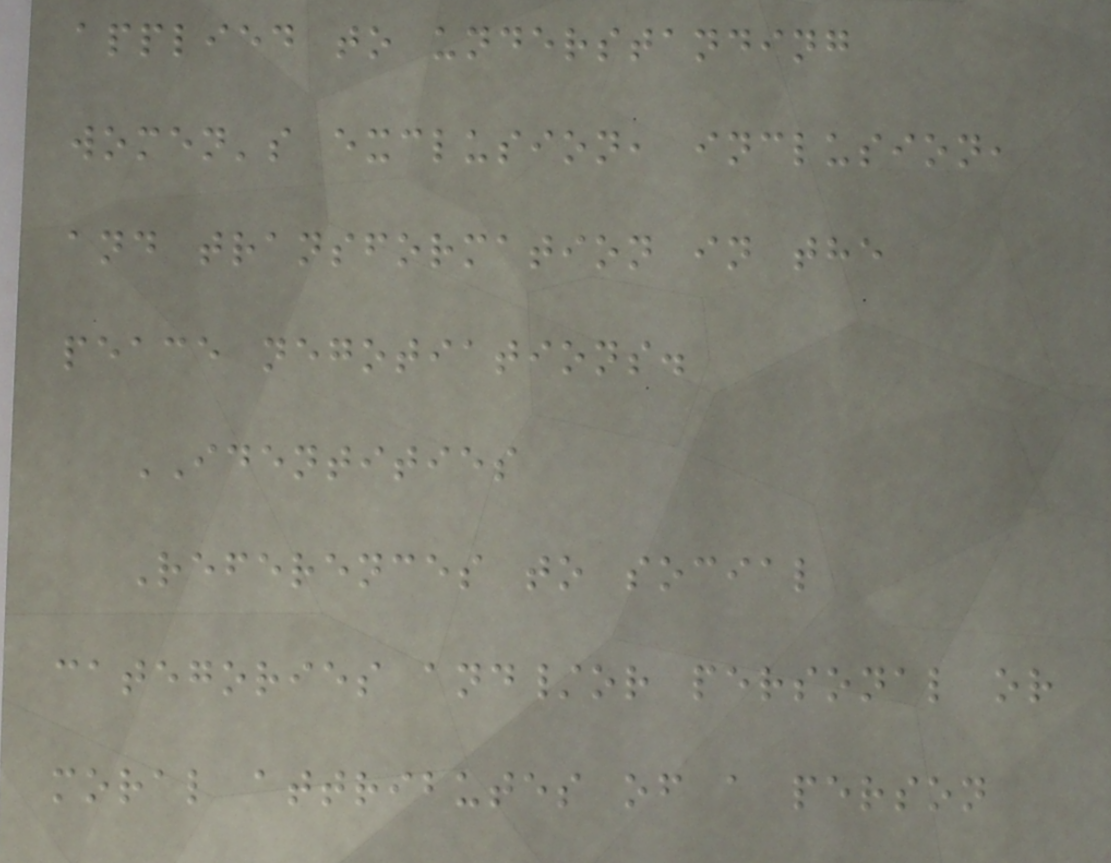applied to understanding
women's exclusion, inclusion,
and transformation in the
peace negotiations.
IDENTITIES
References to social
categories and/or personal or
moral attributes of a person
